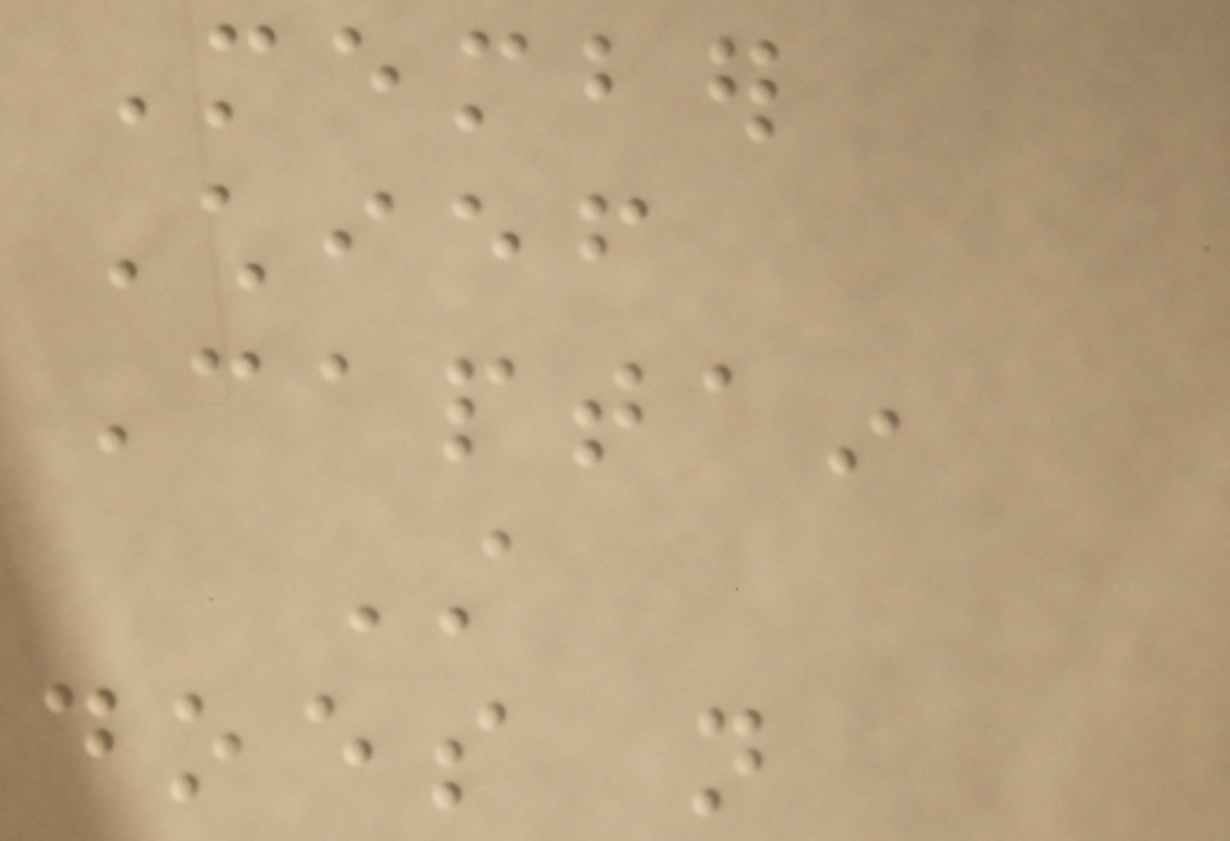Member
Chief
Captain
Still
does not
